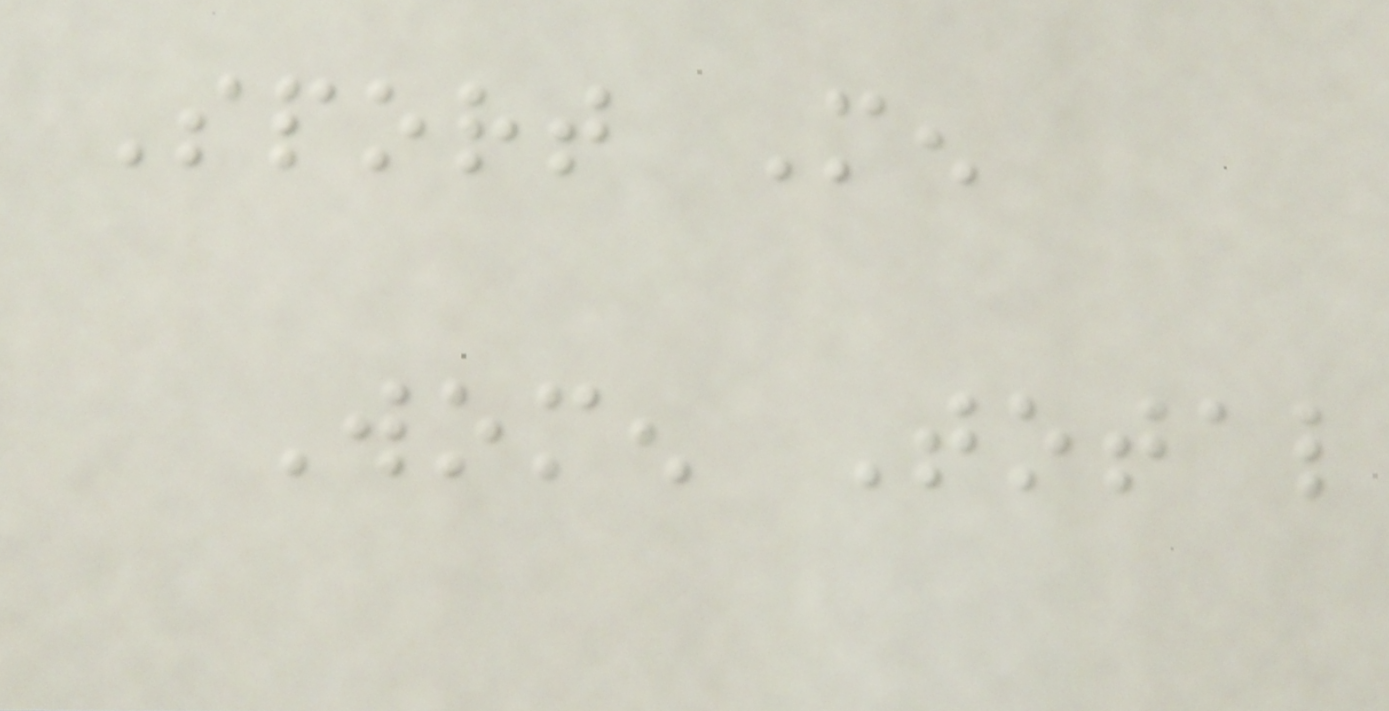Sport Men
Women Total
